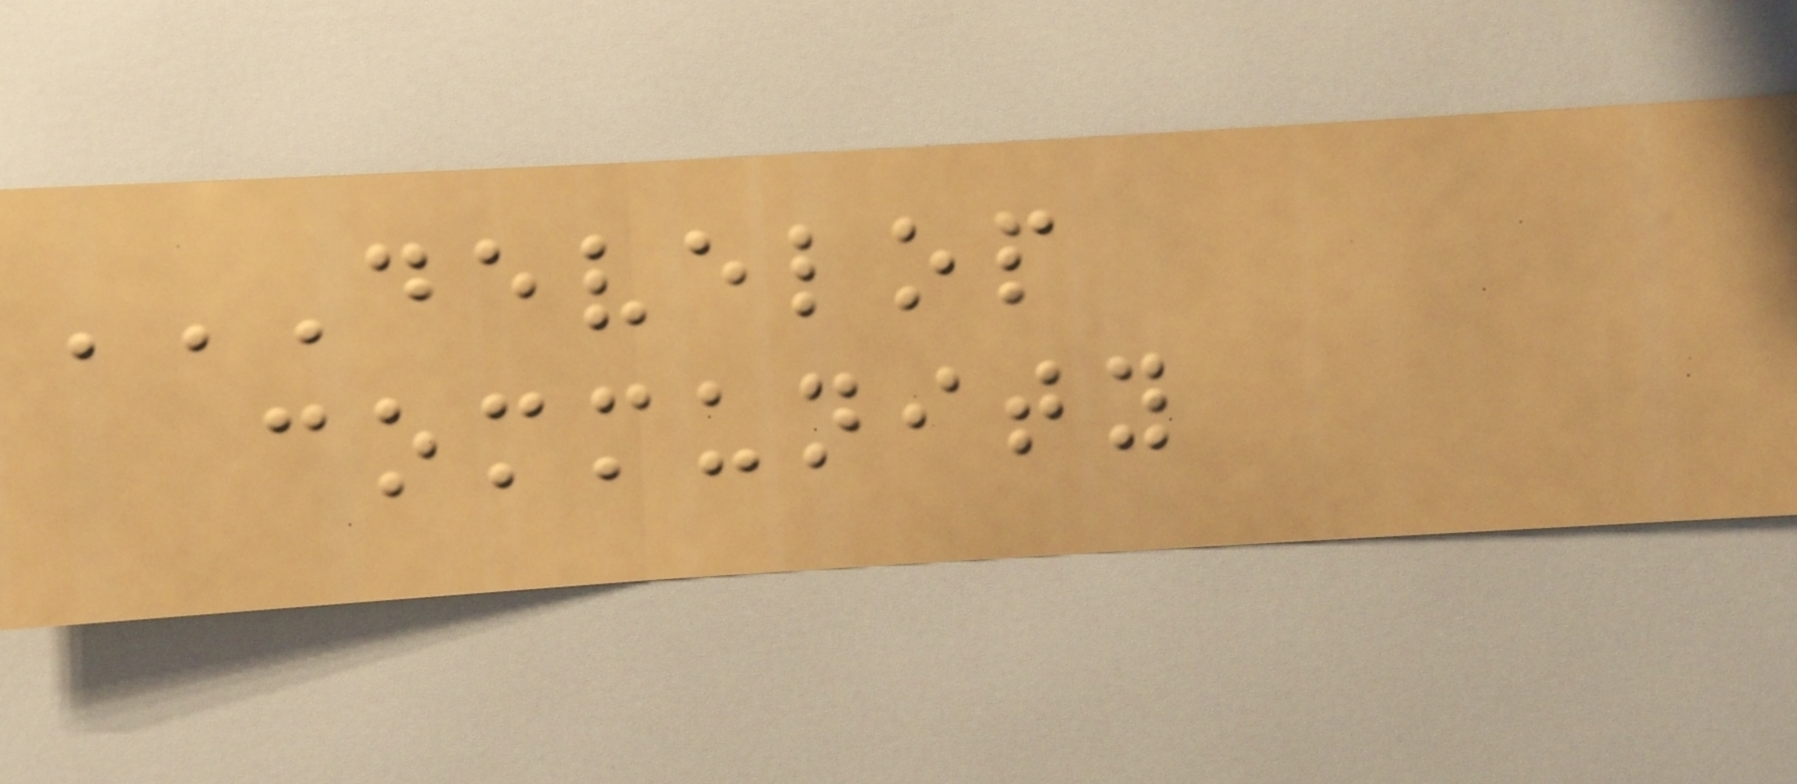DEVELOP
COMMUNITY
